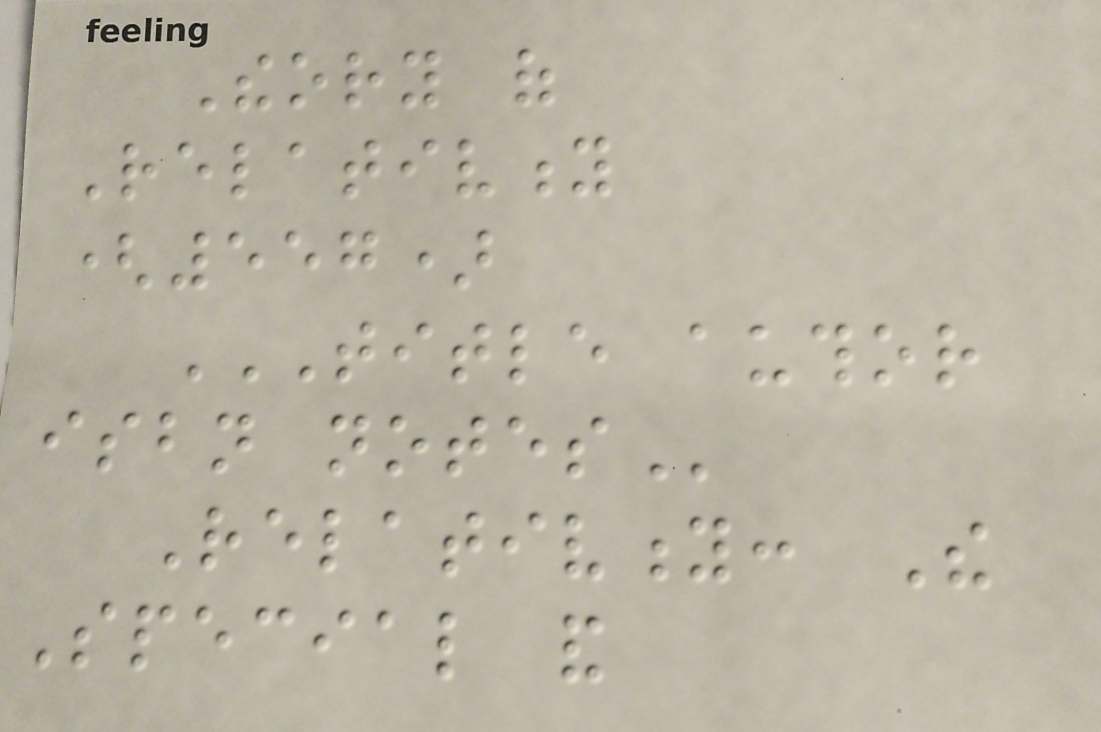Theory of
Relativity
(557)
TITLE AUTHOR
ISBN NOTES
Relativity: The
Special and
